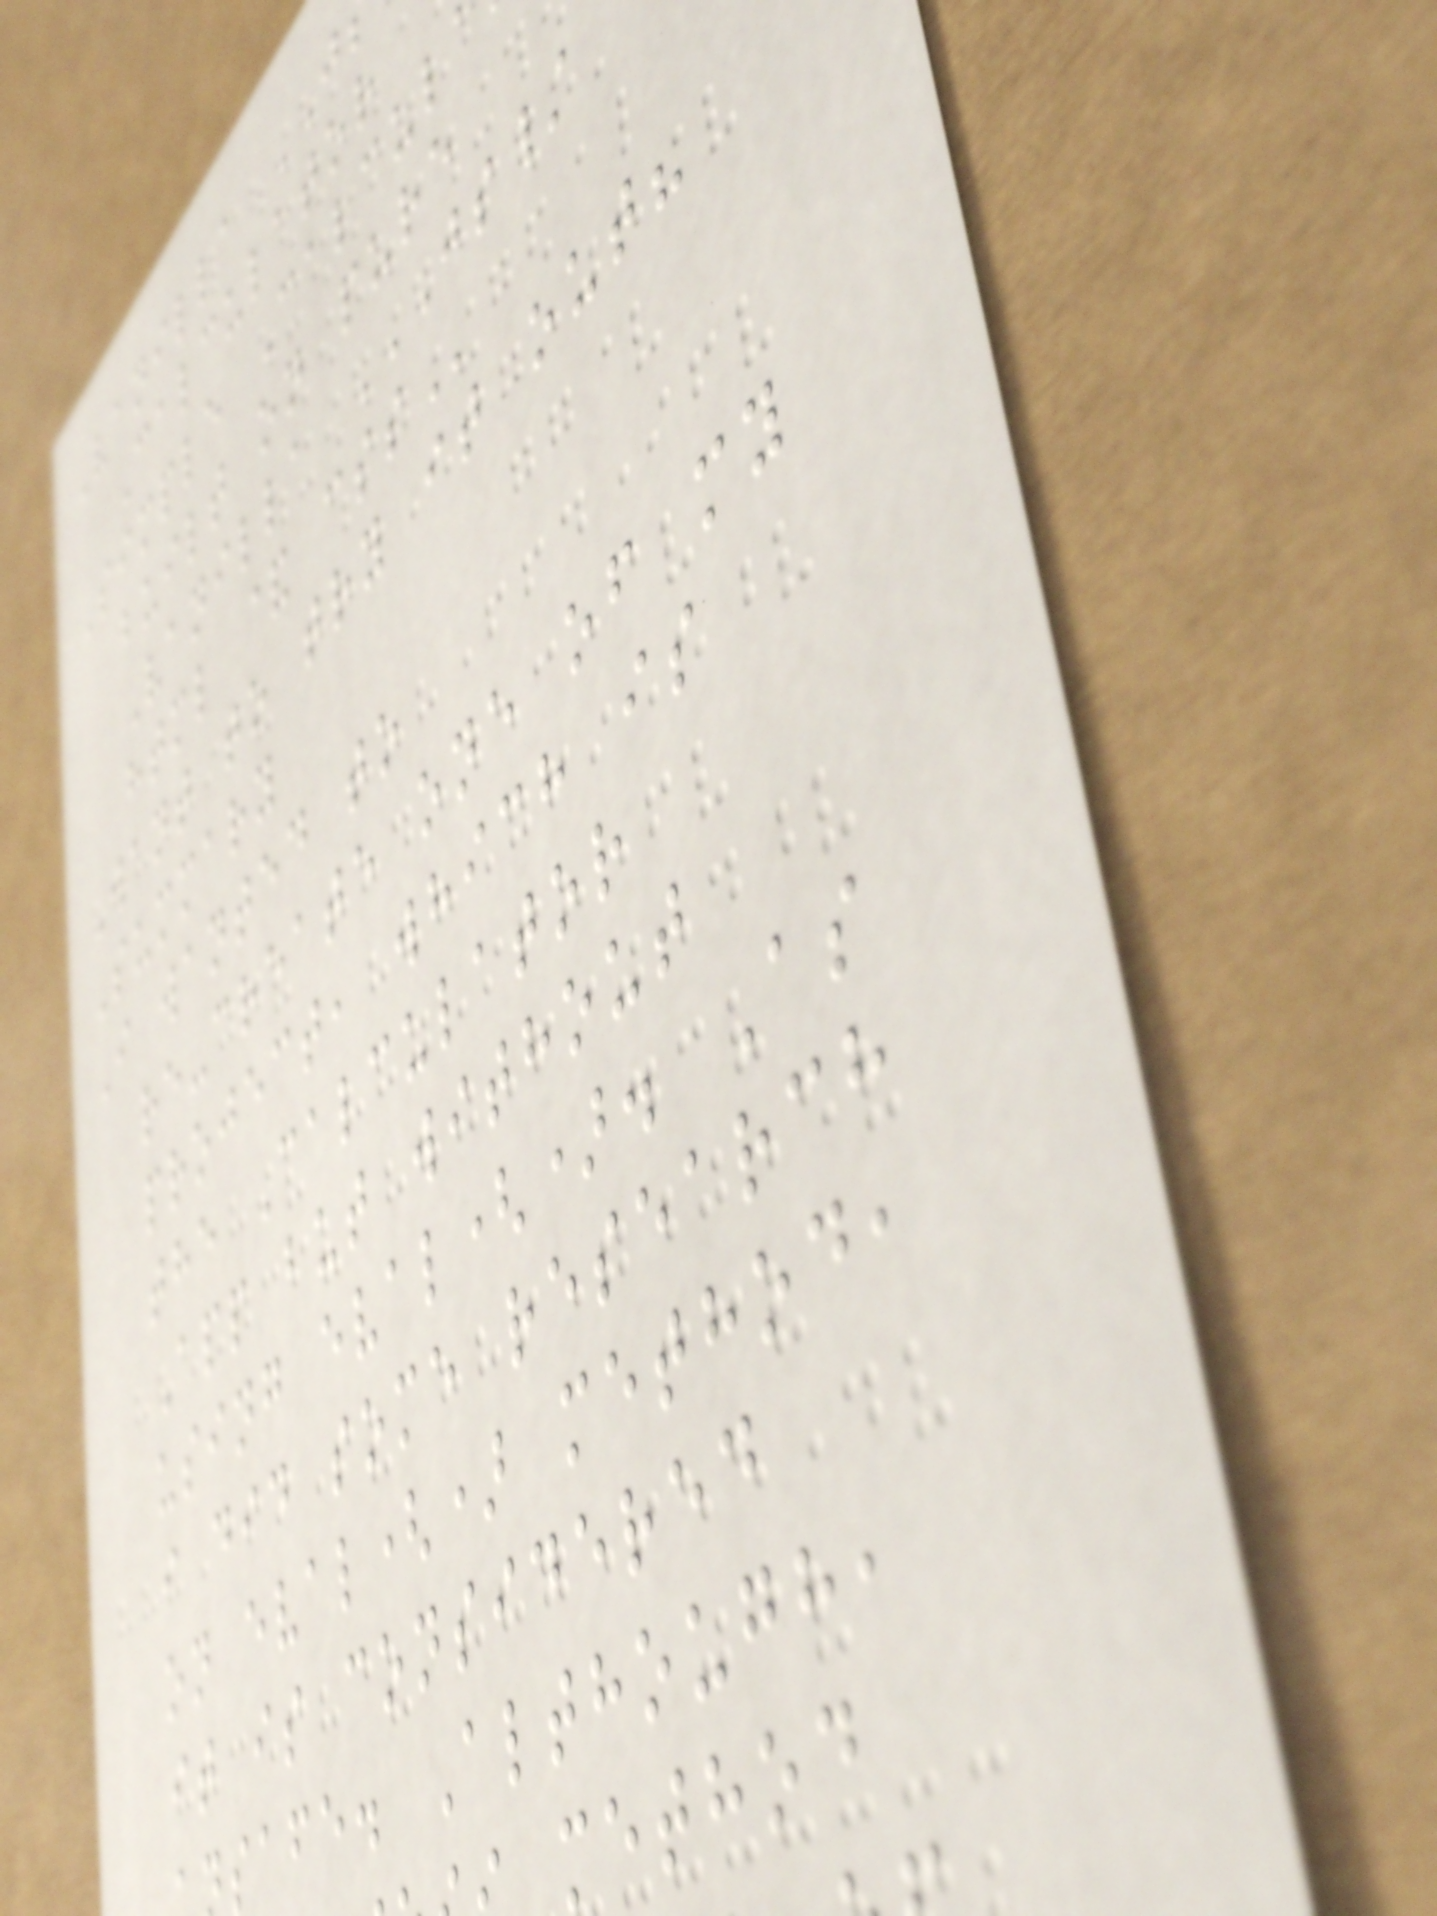Vanilla
Calculator
Simple Calcul
built on pure
Vanilla JS/
html &
Want to try it out?
Summary
I wanted to
re-create one of my
project, which is
the Calculator
App but without
using eval(). As
i did some research
on eval() method,
it is considered
safe. Although,
method
